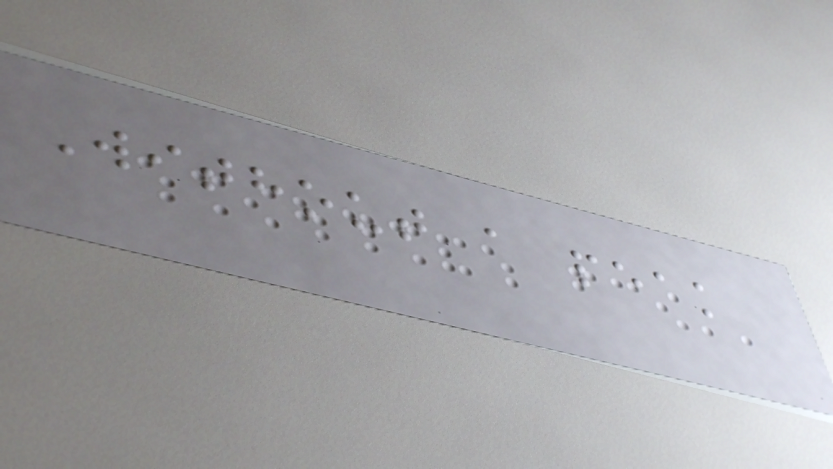Without a peak
